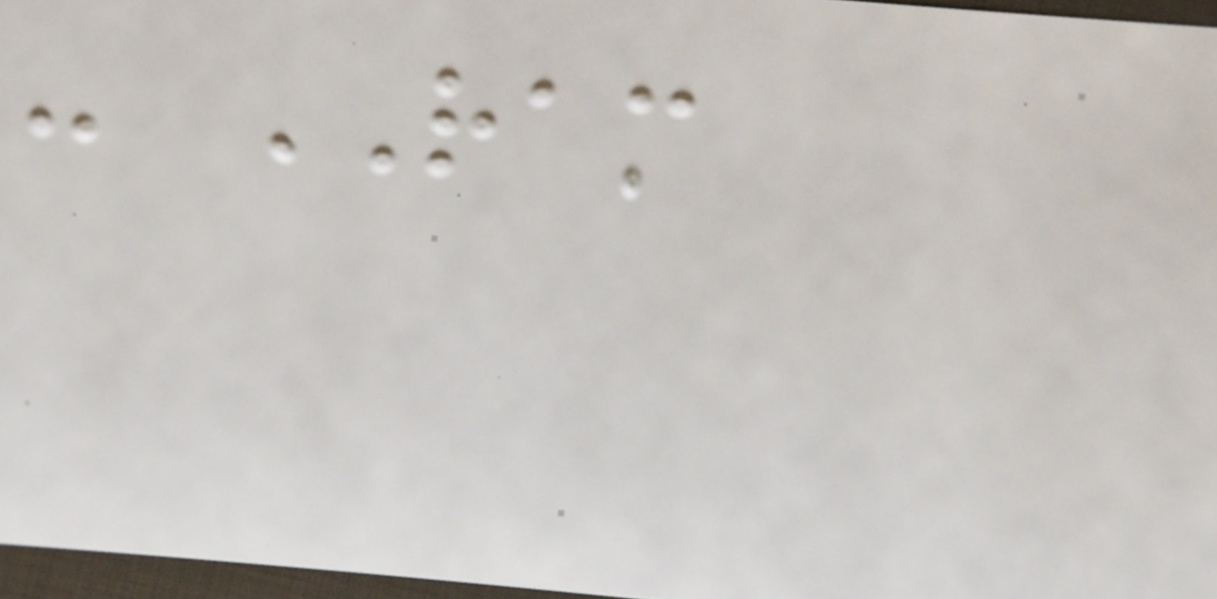- RAM
